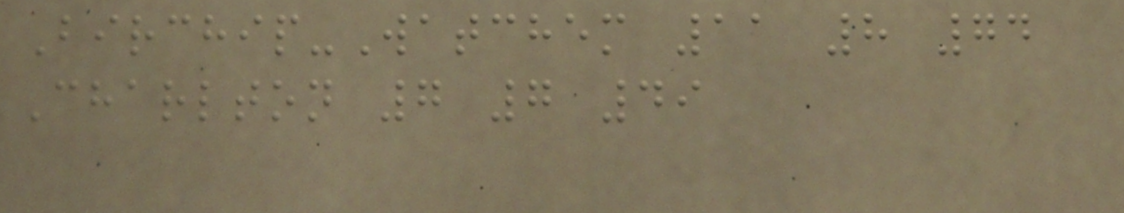Birchip-Watchem 11 8 74
Charlton 7 7 49
